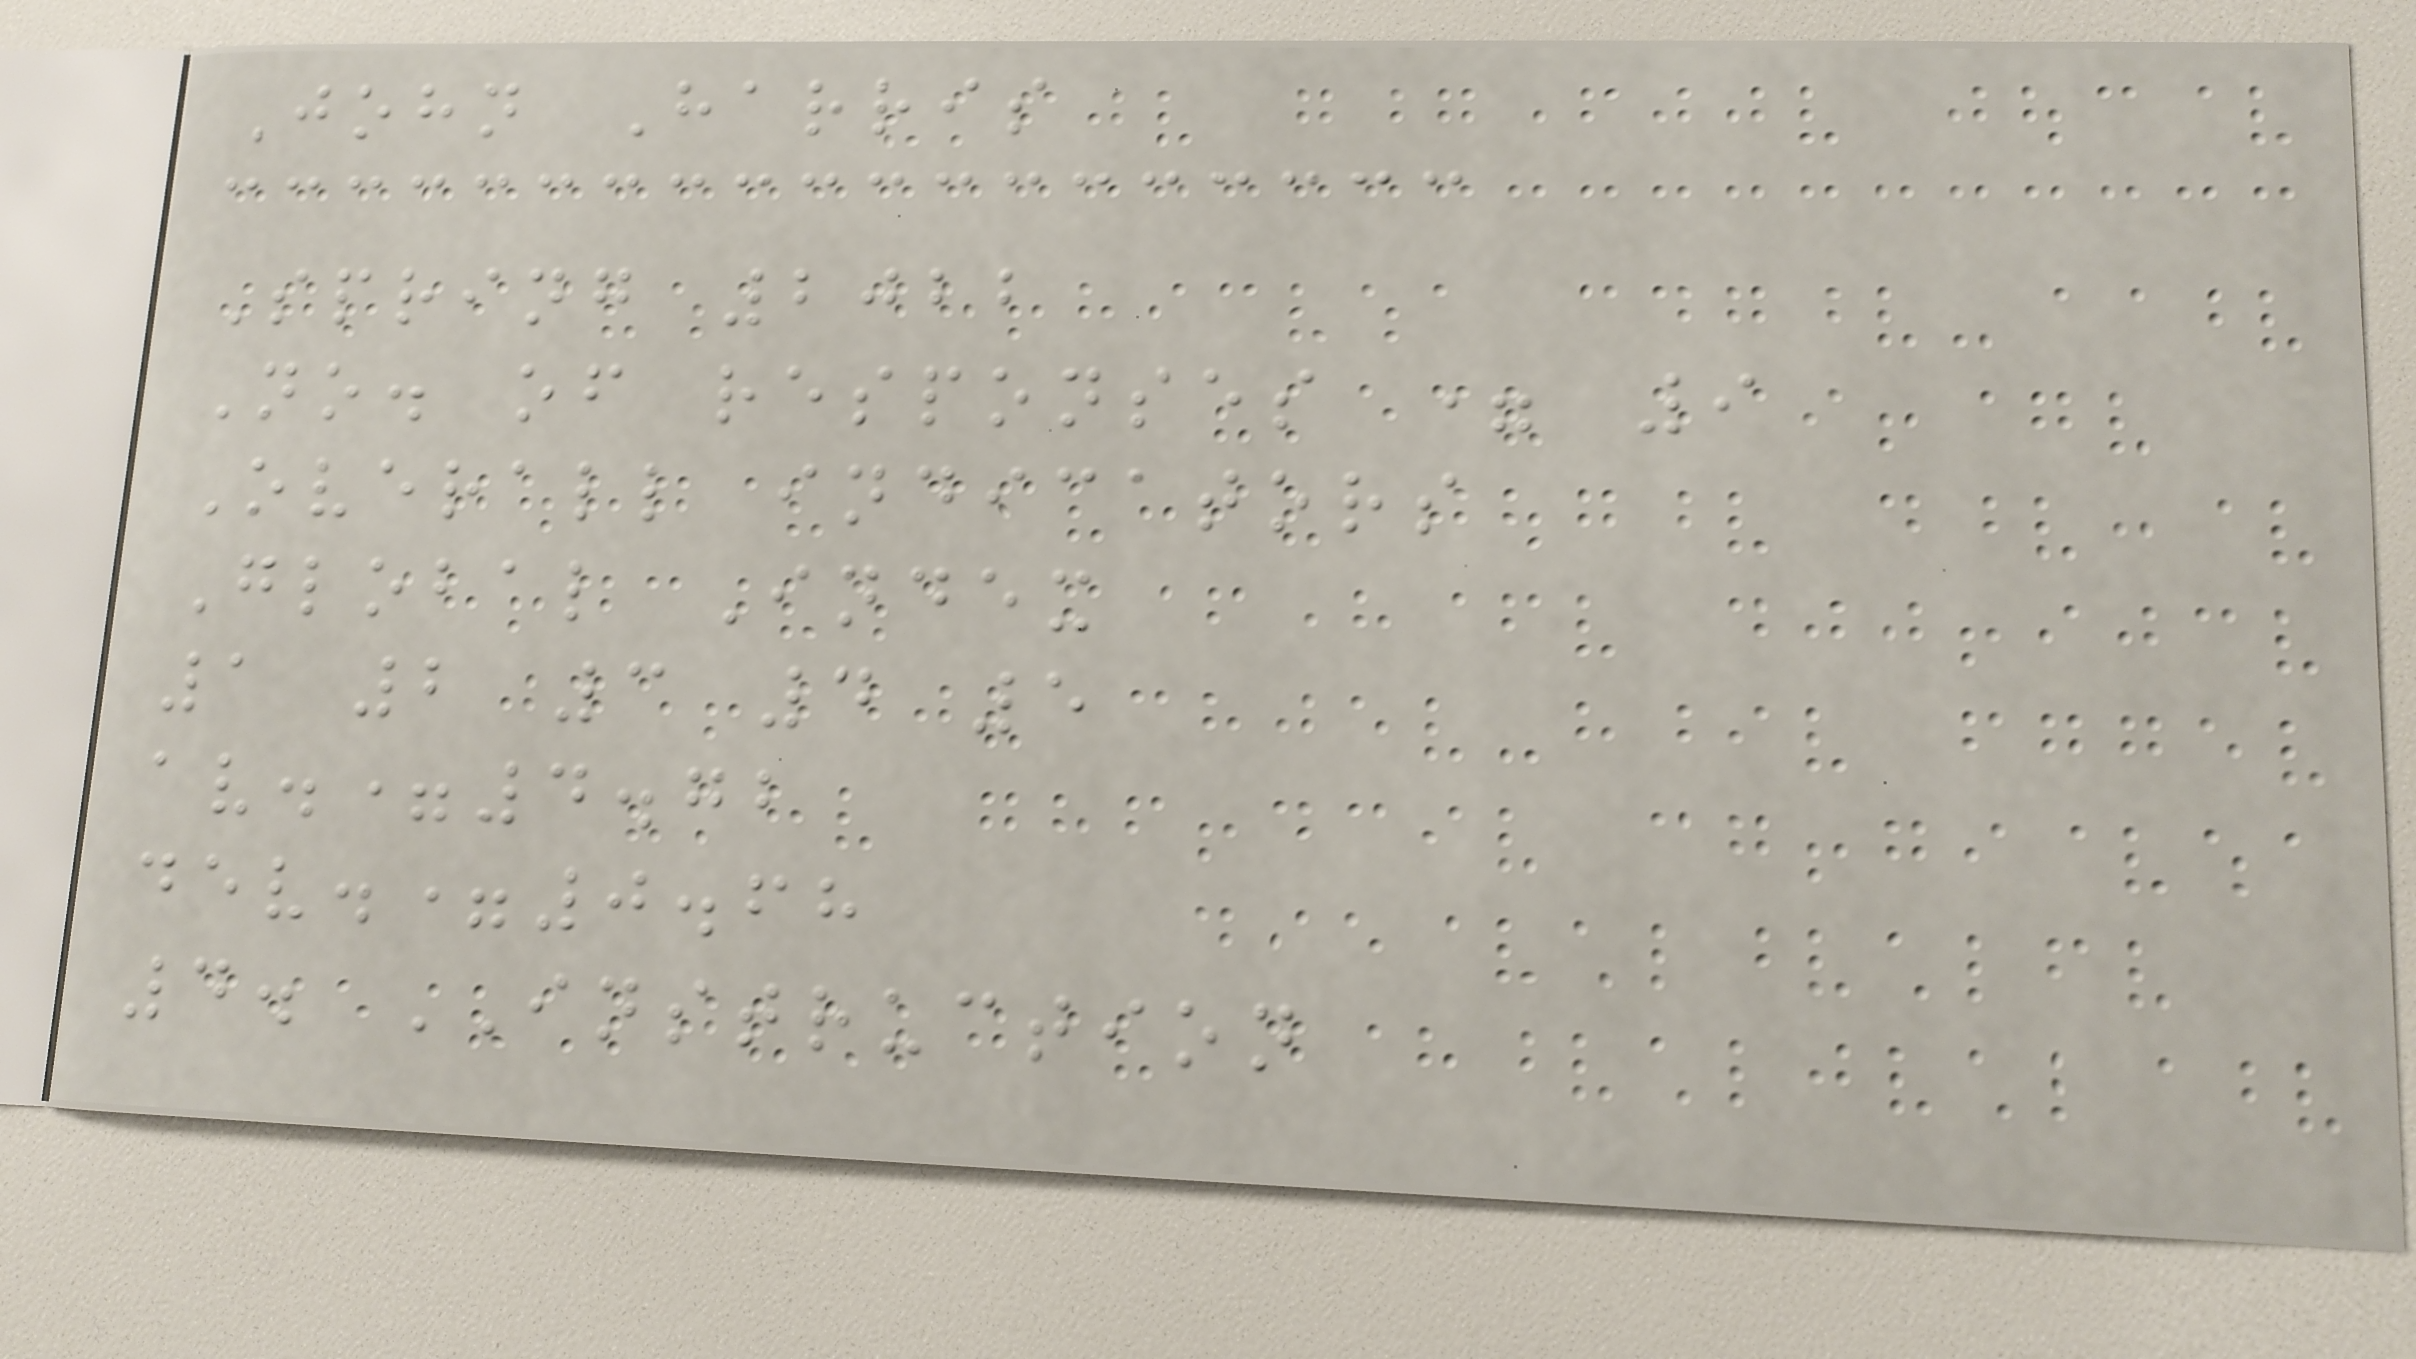John Harris
Spring 2022
No. of responses = 9
Overall indicators
Global Index
1 2 3 4 5
av.=4.72
dev.=0.68
4. INSTRUCTION
